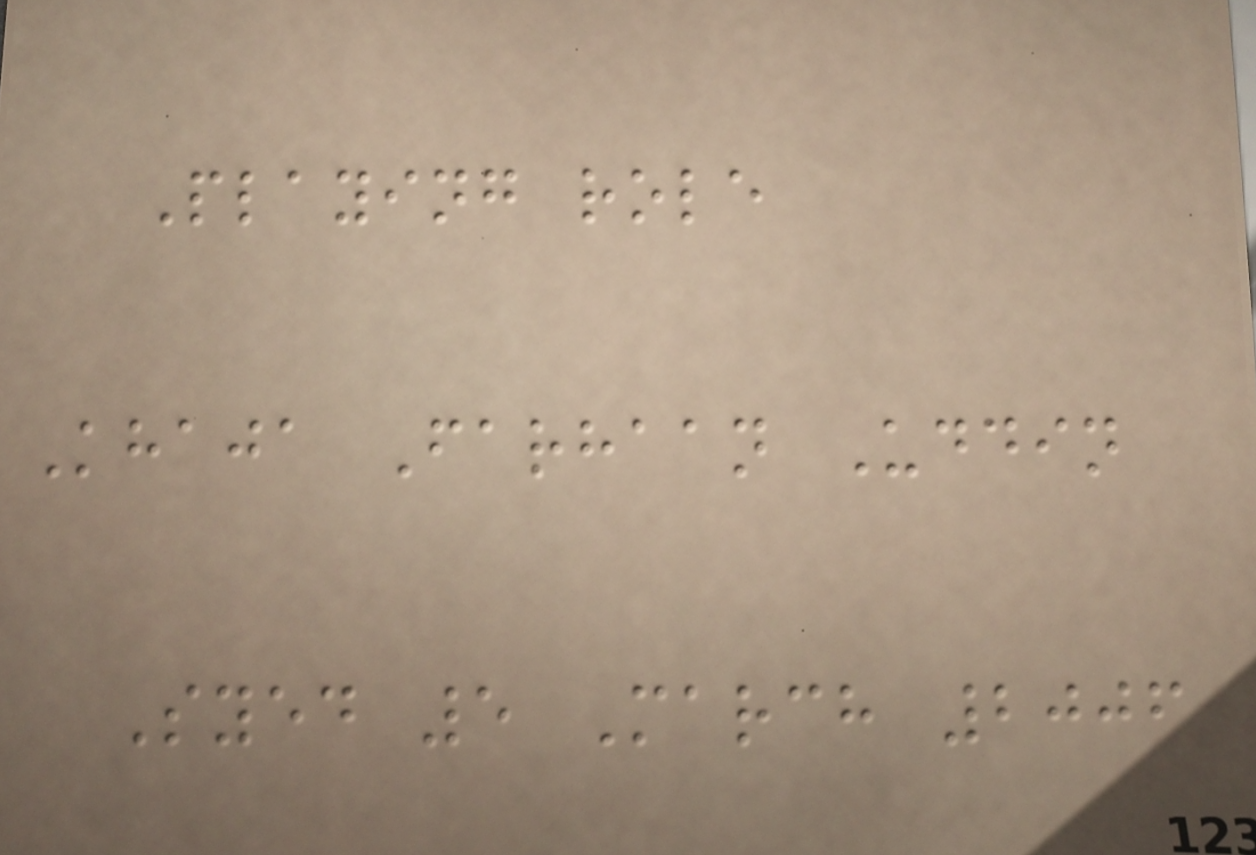Playing role
Khaja Farhaan Uddin
Syed 5 March 2006
